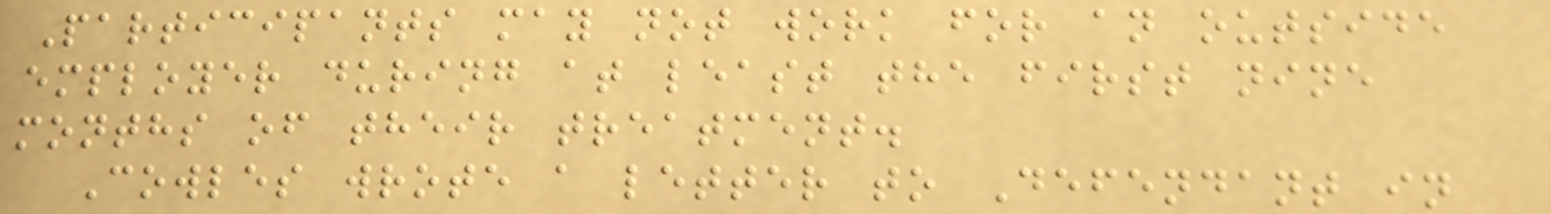Participants may not work for an outside
employer during at least the first nine
months of their treatment.
Cowles wrote a letter to Defendant in
